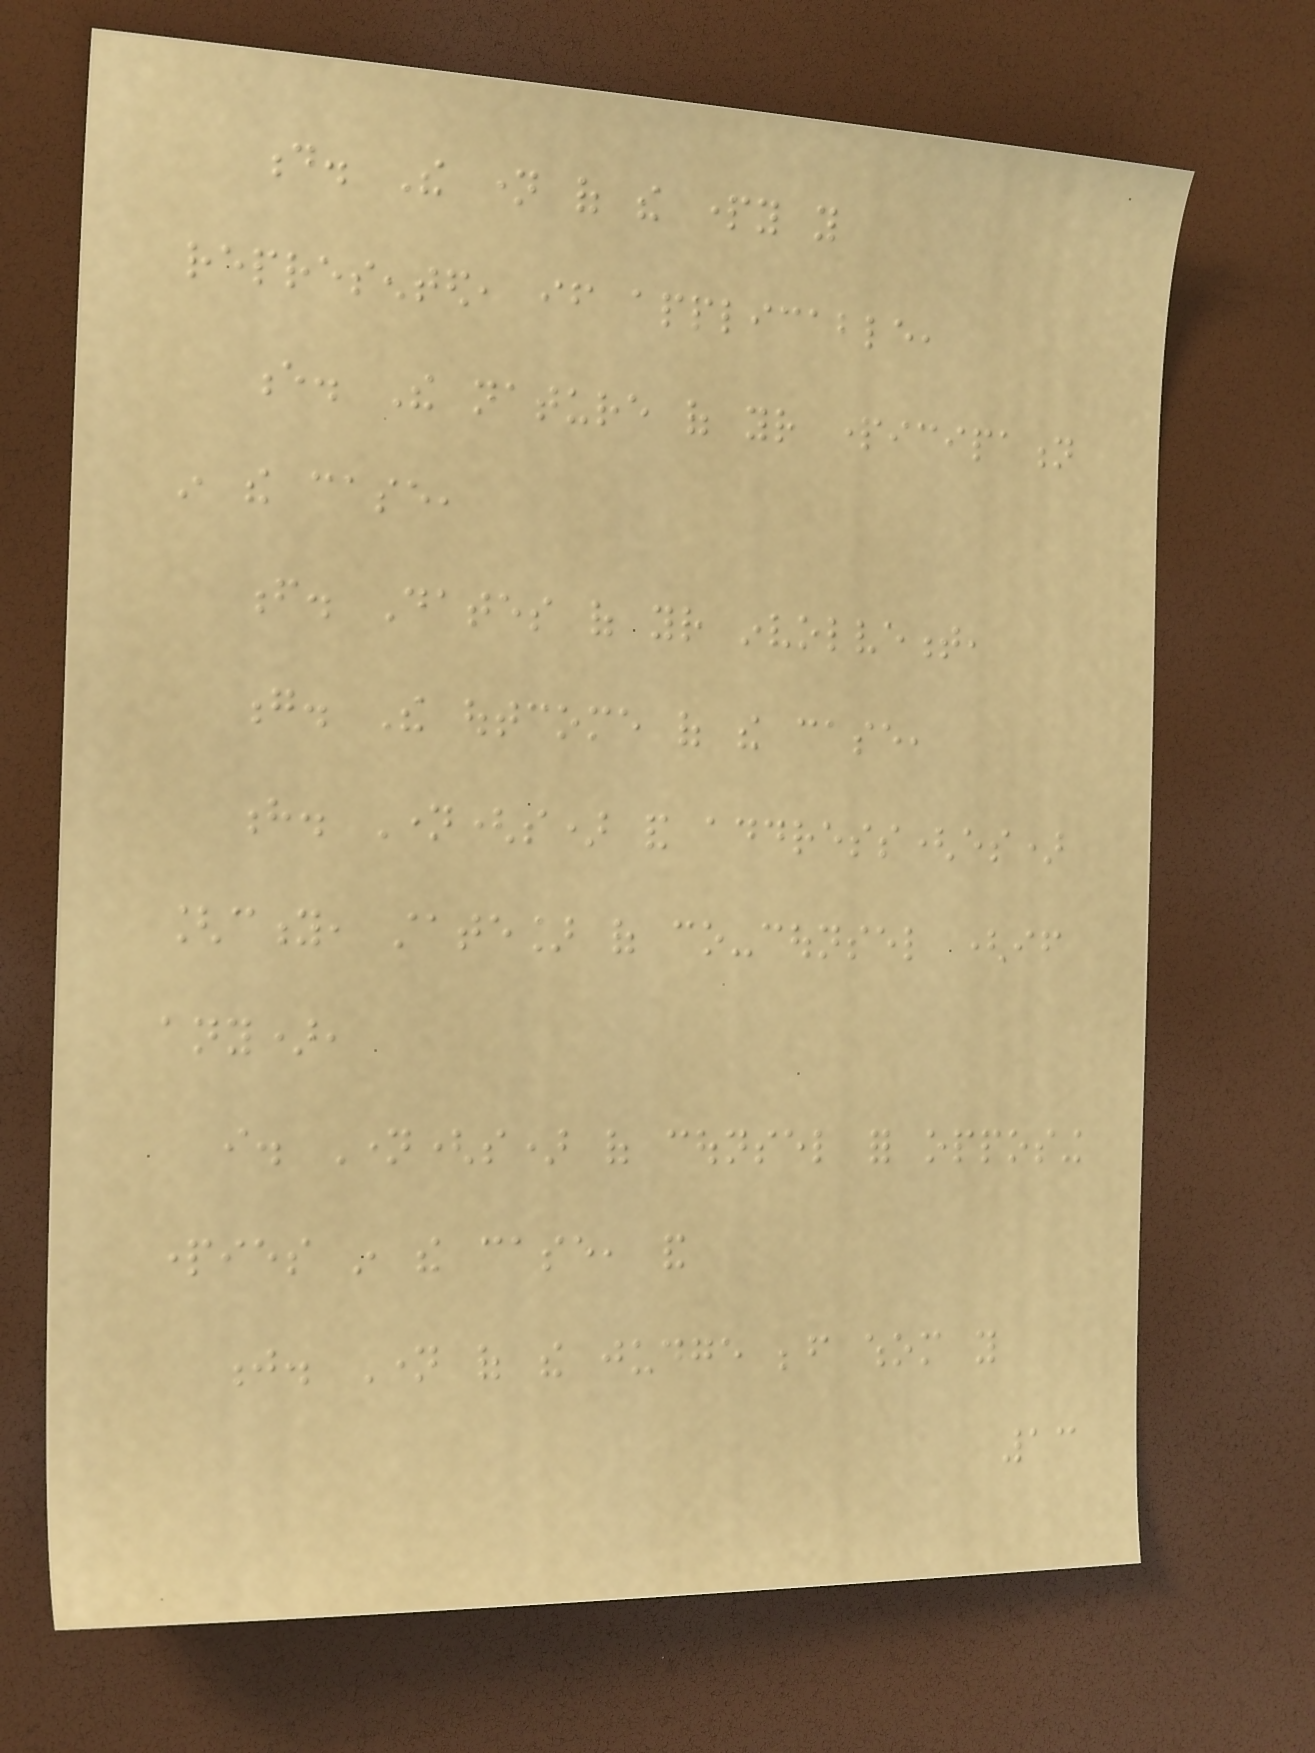d. The name of the party you
represented, if applicable,
e. The nature of your participation
in the case,
f. Dates of your involvement,
g. The outcome of the case,
h. Name(s) and address(es)
[city, state] of co-counsel (if
any),
i. Name(s) of counsel for opposing
parties in the case, and
j. Name of the judge before whom you
13
